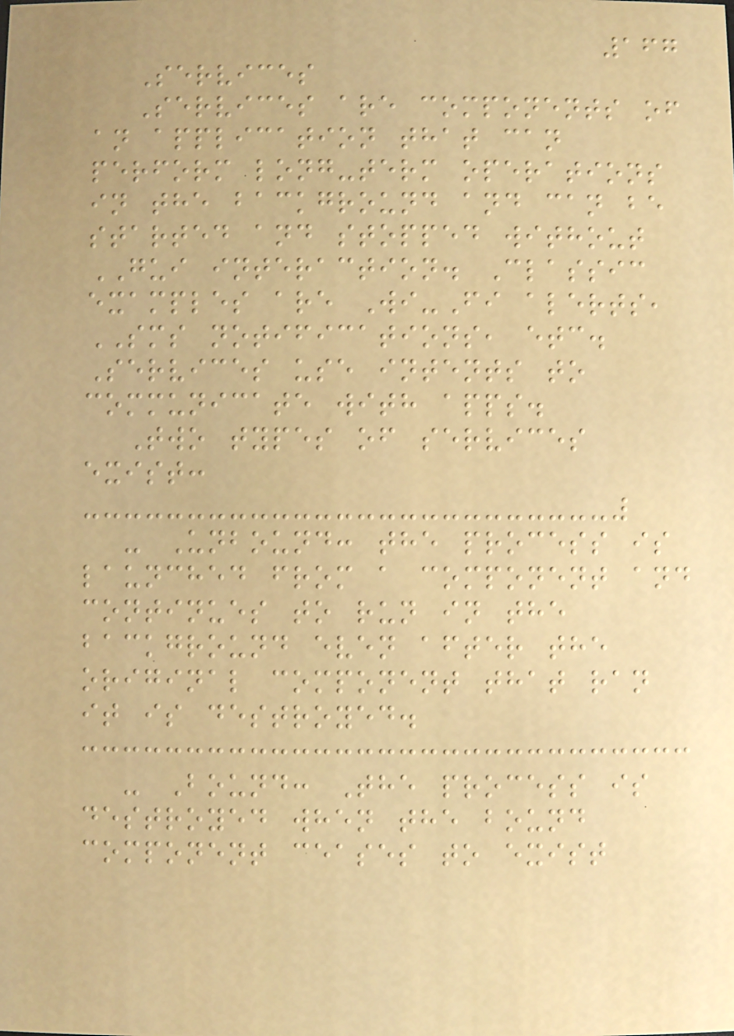167
Services
Services are components of
an application that can
perform long-term operations
in the background and can be
started and stopped without
GUI interaction. Classic
examples are Wi-Fi alerts,
SMS notifications, etc.
Services use intents to
communicate with apps.
Two types of services
exist:
- Unbound: the process is
launched from a component and
continues to run in the
background even after the
original component that ran
it is destroyed.
- Bound: The process is
destroyed when the bound
component ceases to exist
